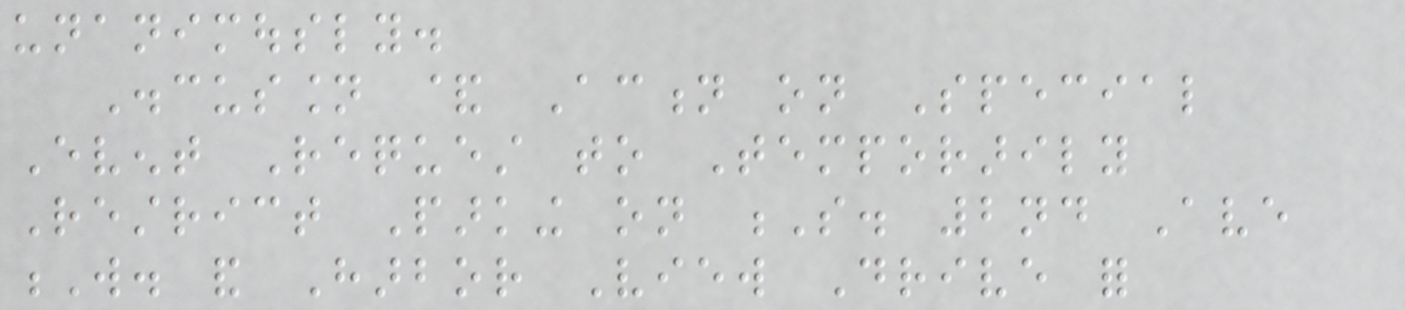unanimously.
Discussion & Action on Special
Event Request to Temporarily
Restrict Parking on S. 2nd Ave
W. and Harbor View Drive for
